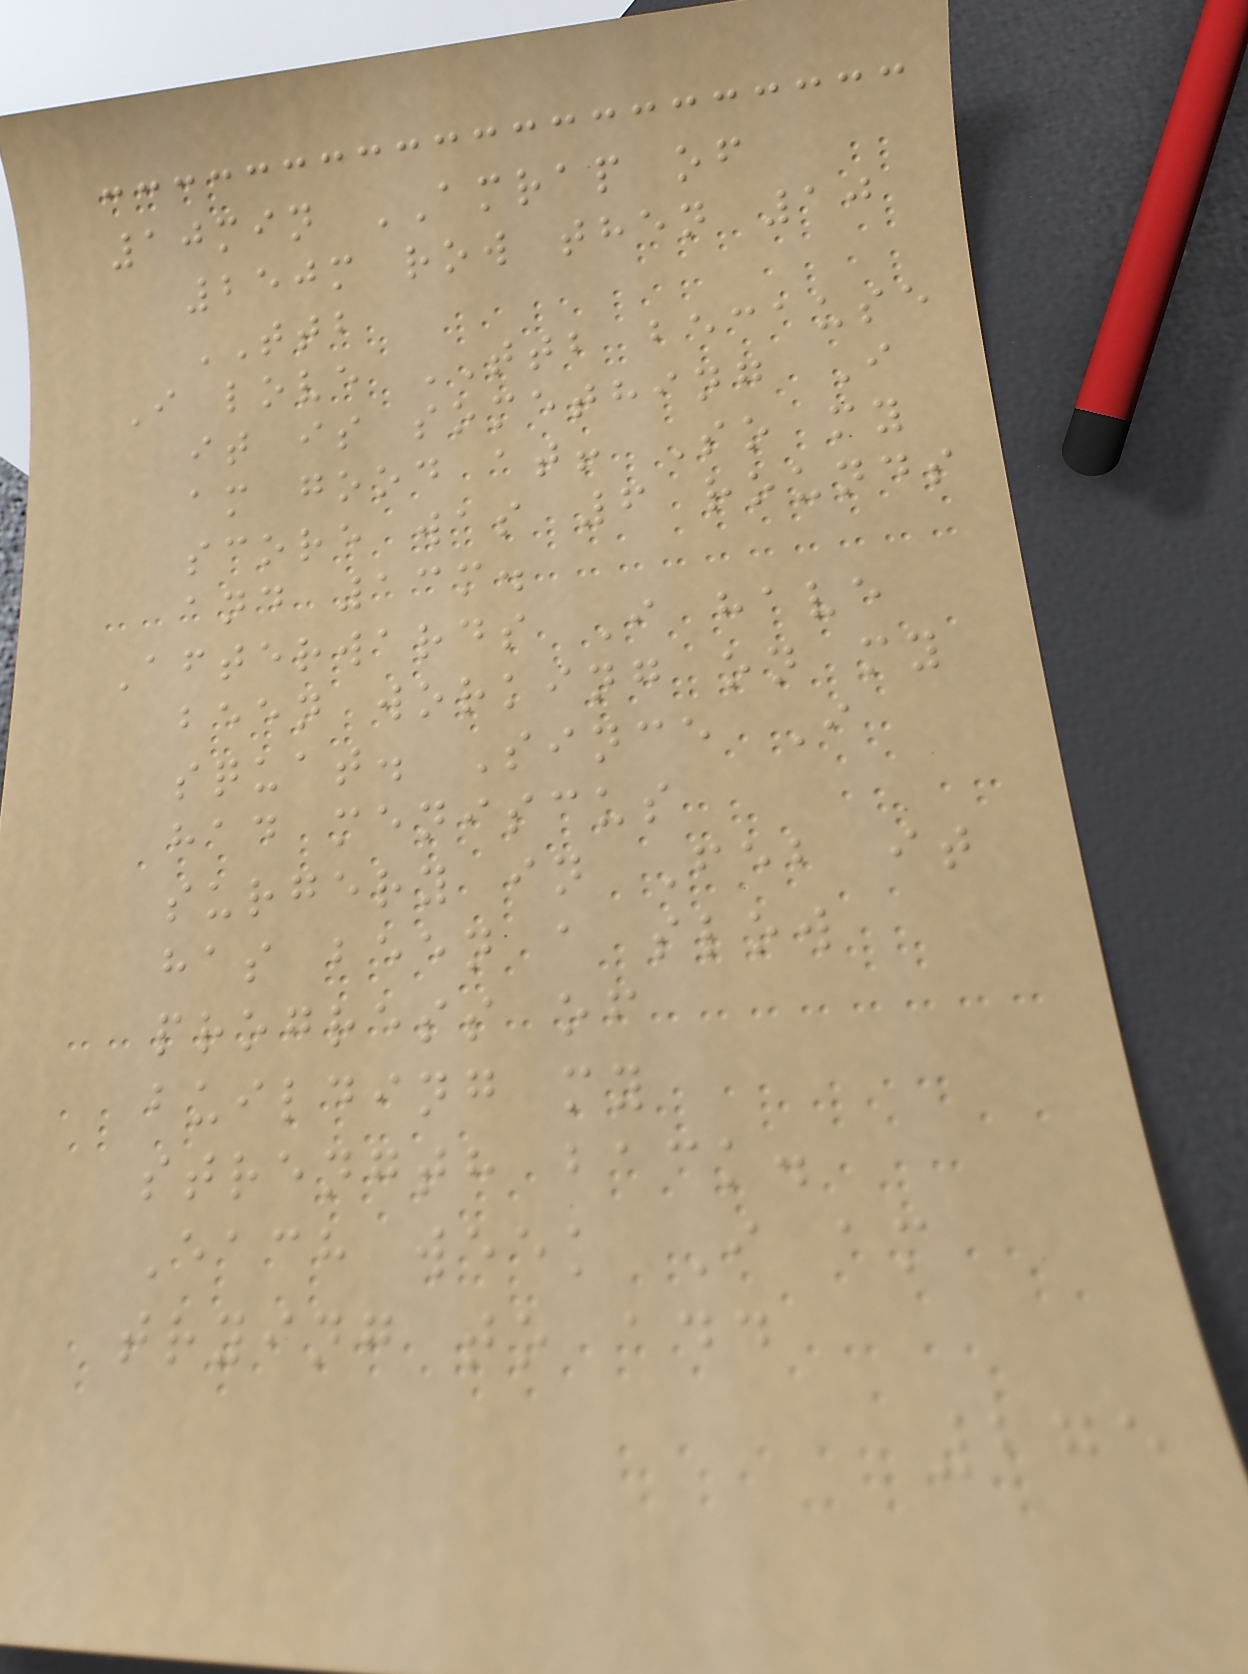10min AMRAP of
250m row then 10
TTB
I love TTB because
it is something I
am good at! So my
score was 6 rounds
and 13m.
Afterwards I have
been working on my
squat. Since I
had meniscus
surgery in Feb it
has been a slow
progress of
building my
strength back.
Each week I am
trying to add
275
